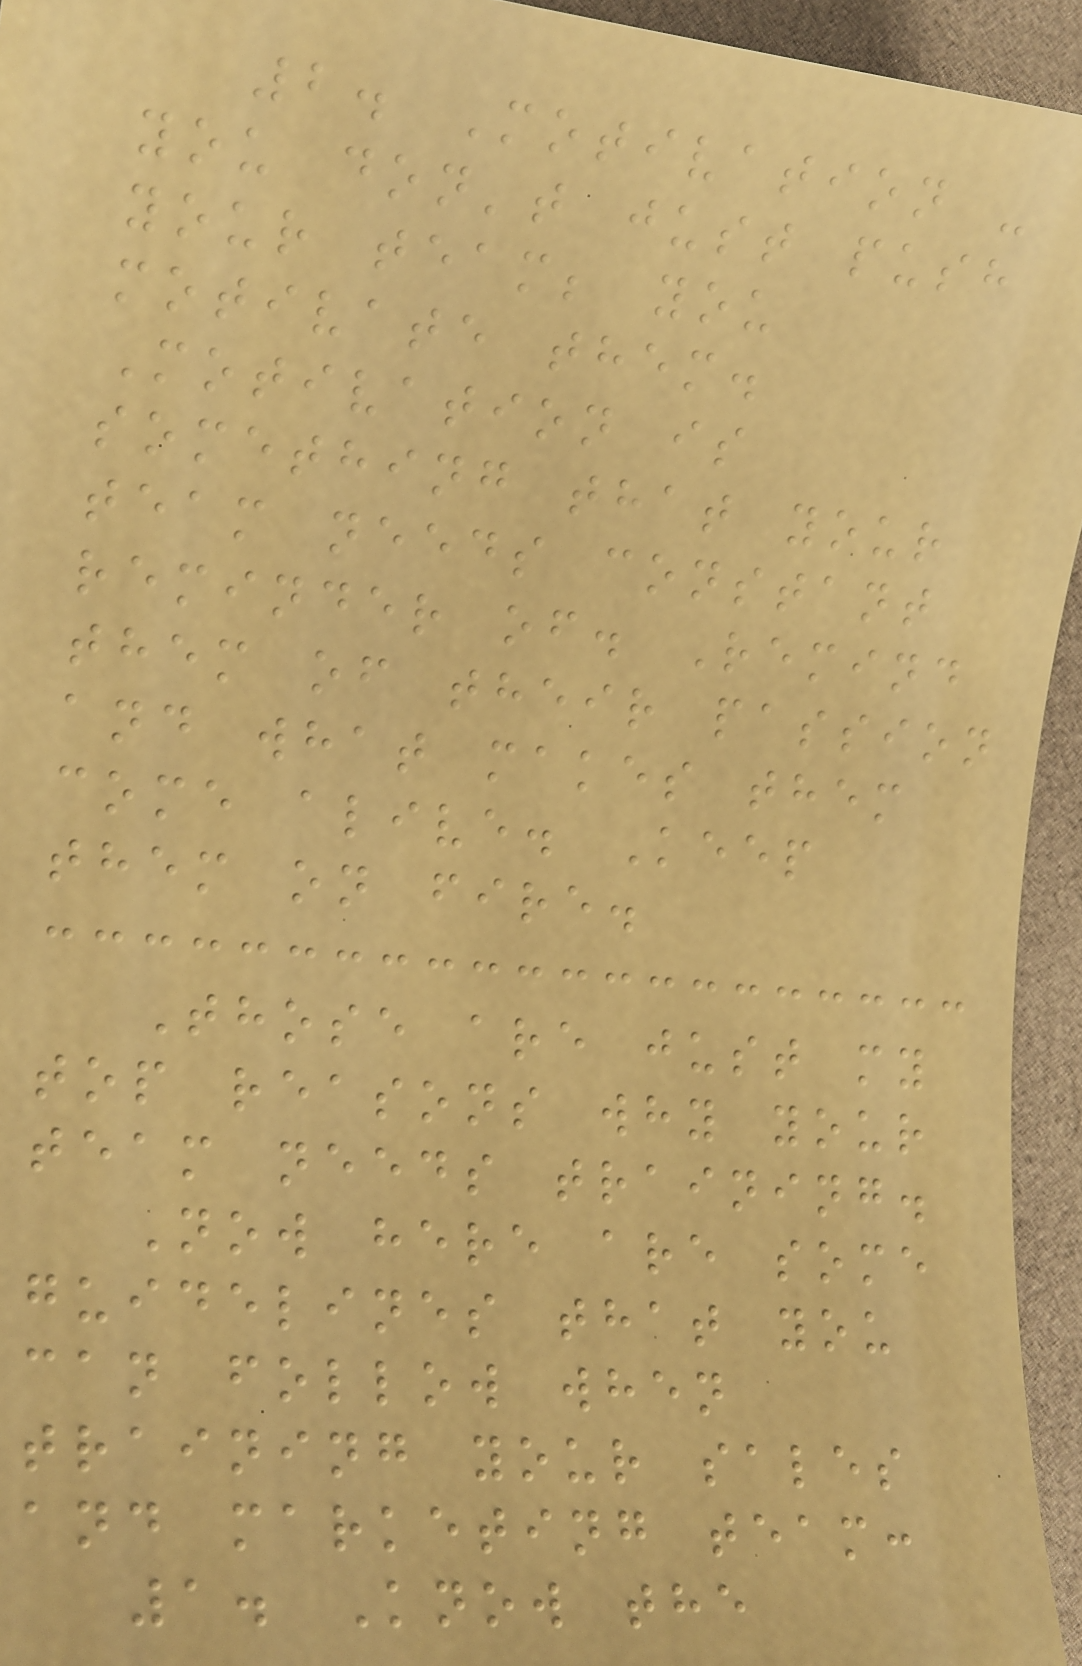2. Motivation -
you don't just push
your team; you
motivate them.
Motivation is
something that your
team needs constant
reminder of. Remind
them of their passion
and what makes them
come alive. Keep
them on fire.
Those are just my
top reasons why your
team needs training.
Now here are some
guidelines that you
can follow when
training your sales
and marketing team:
1. Know the
